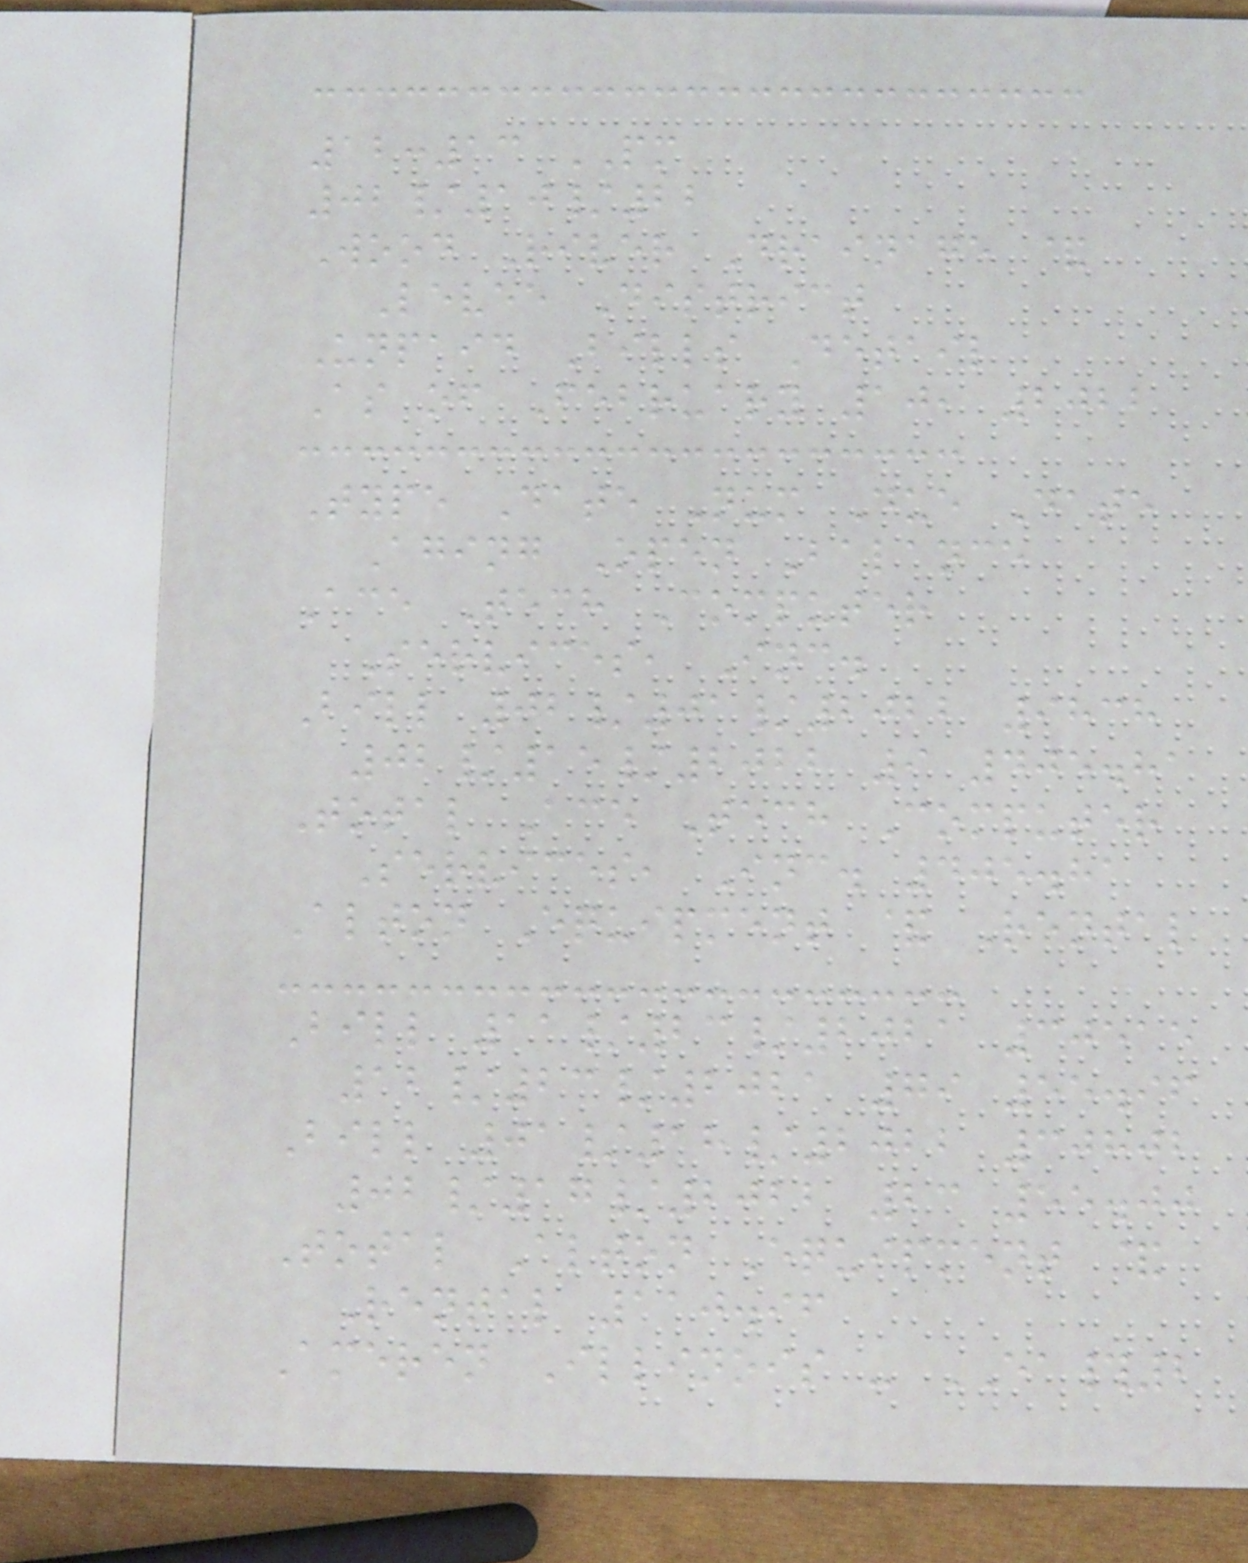12:13 PM
02/10/22
Wood River Drainage &
Levee District
Unpaid Bills Detail
As of February 10, 2022
Type Date Num Due Date
Aging Open Balance
Ace Tech Computer
Services, Inc.
Bill 02/01/2022 9838
02/15/2022 9 405.81
Total Ace Tech Computer
Services, Inc. 405.81
Alton Equipment & Rental
Bill 11/23/2021 30515
12/23/2021 79 55.96
Bill 01/18/2022 30802
02/17/2022 23 55.00
Total Alton Equipment &
Rental 110.96
Ameren Illinois - EA#2
